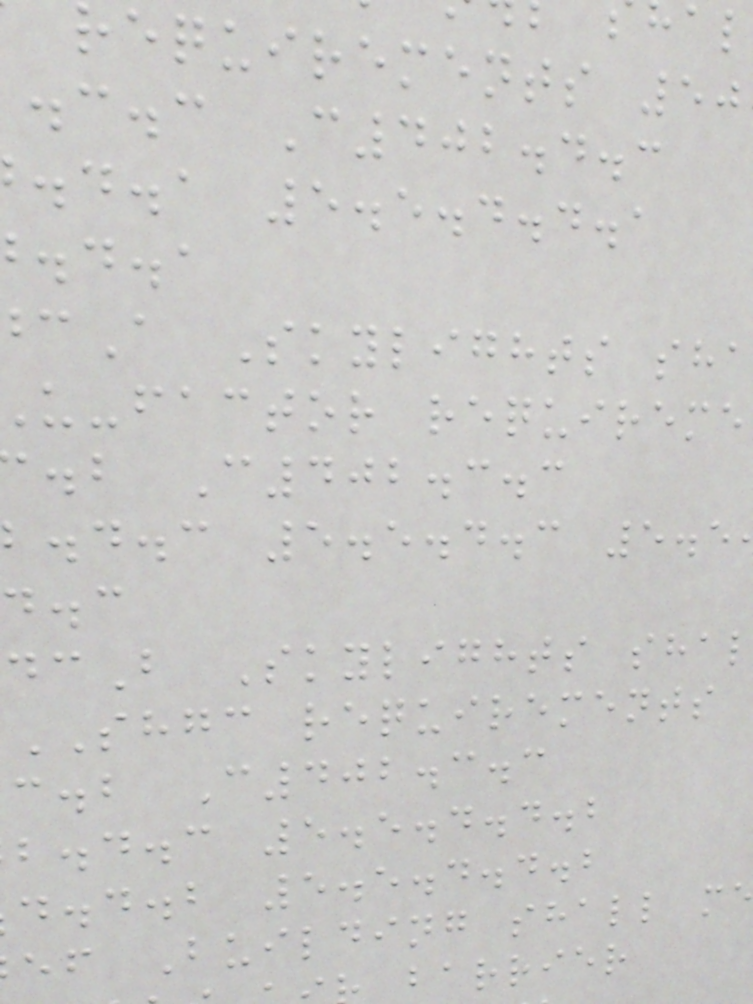requirements 50
.c.c C402.4.3
.d.a 5.5.4.4.1
.d.a
A Skylights sha
u-factor requireme
.b C402.3.3
.d.c 5.5.4.3 5.5
B Skylights shal
SHGC requirements
c.b C402.3.3
b.d.c 5.5.4.4.2
d.d.b 5.5.4.4.2
ef Building shall m
barrier
